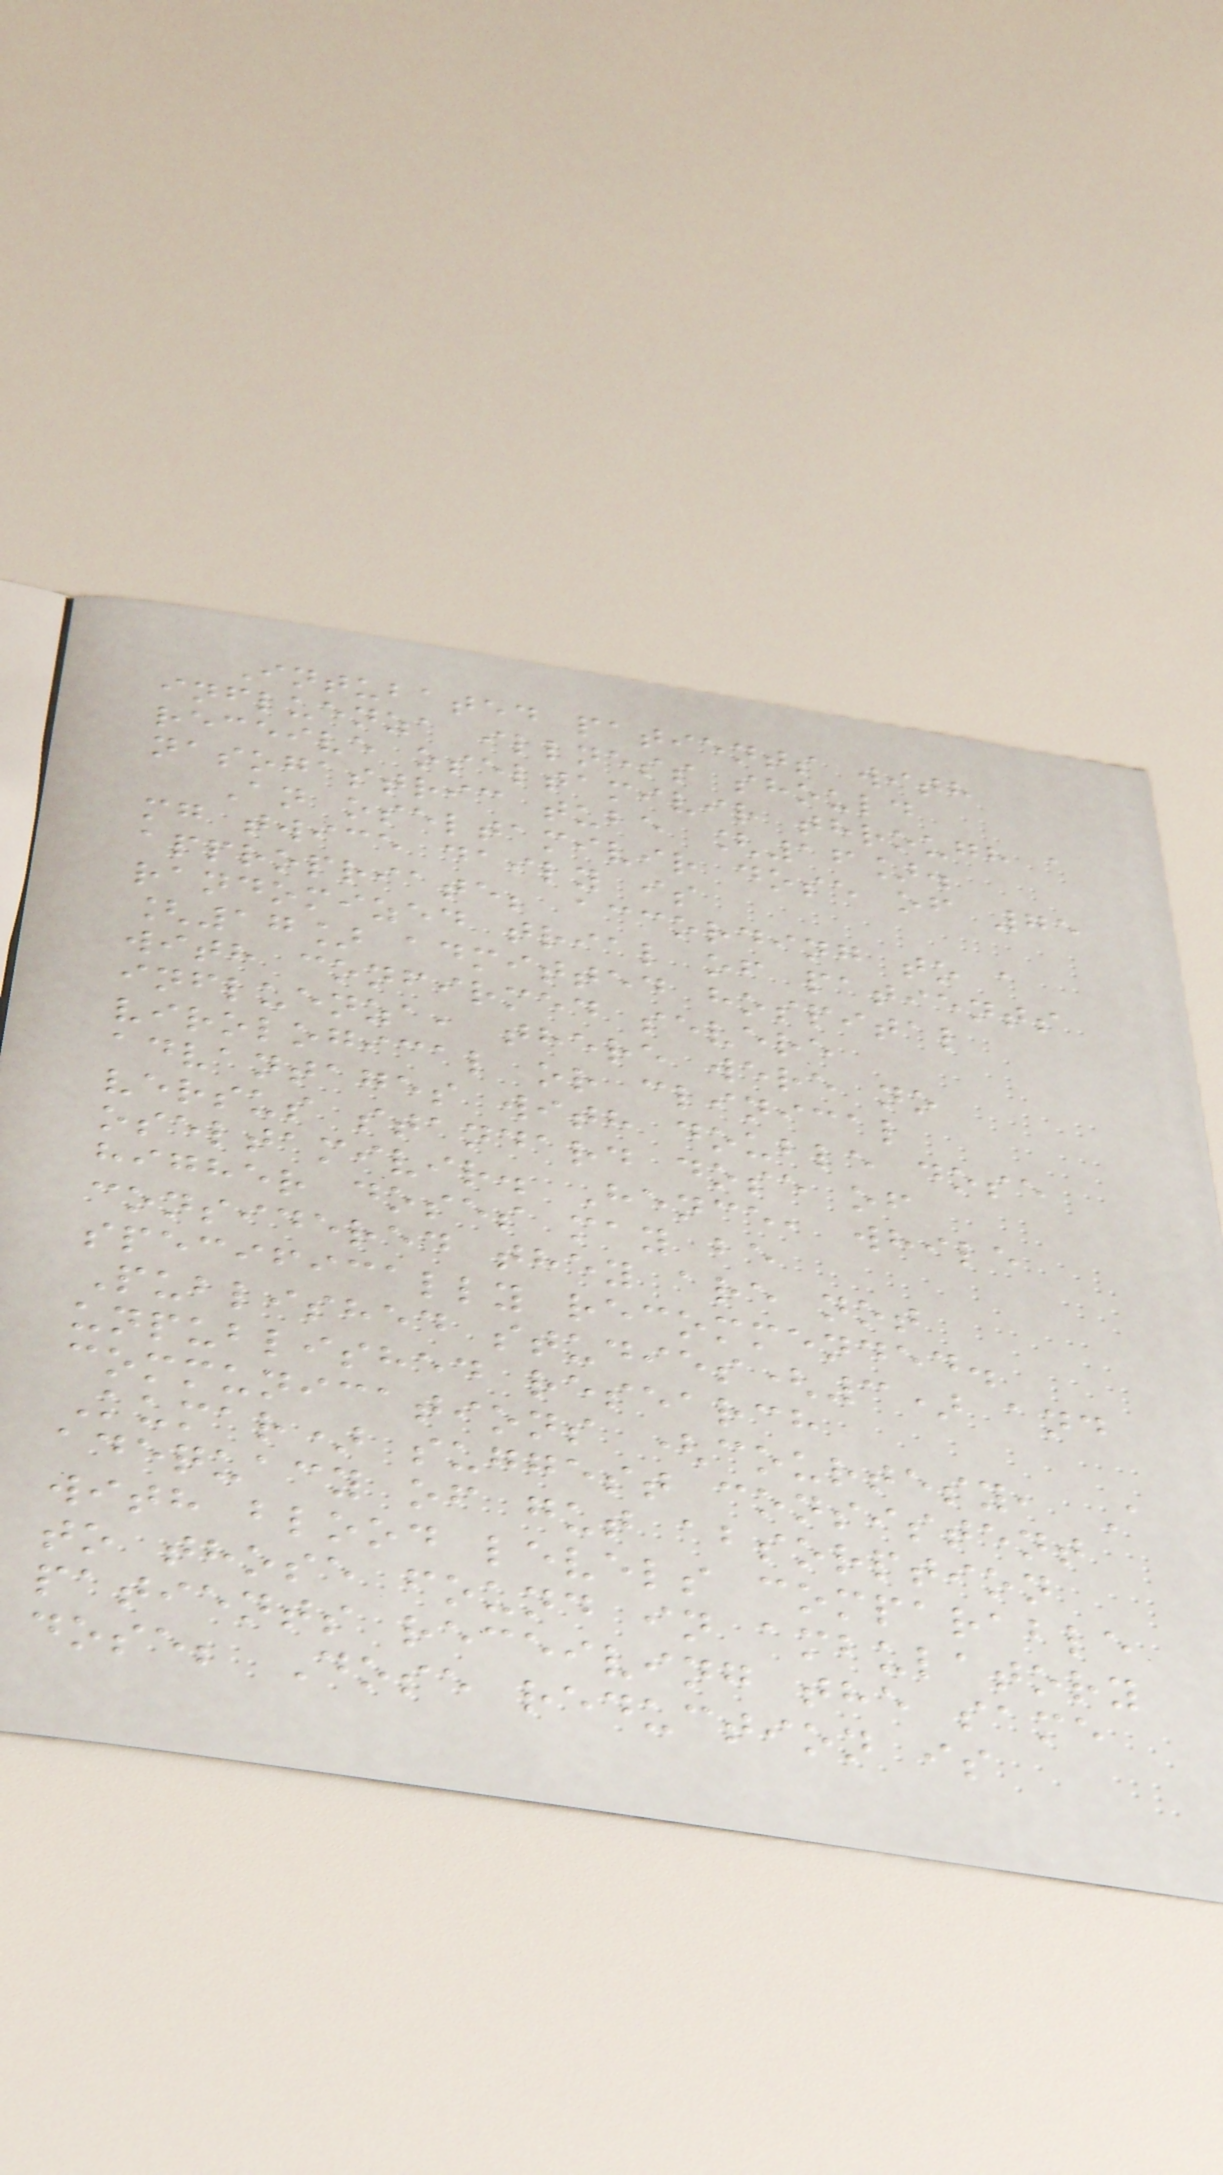Intubated patients with
influenza illness should
receive oseltamivir through a
nasogastric tube [16].
An oseltamivir dose of 75
mg twice daily is
appropriate; according to a
randomized trial of patients
[17] admitted hospital
with confirmed severe
influenza, there were no
virological or clinical
advantages with double dose
versus standard dose of
oseltamivir. Hence, while
higher doses may be
considered they are not
specifically recommended.
Published studies(3) and
unpublished research
communications (courtesy, A
Kumar) suggest consistent
adequacy of gut absorption
with blood levels comparable
to those found in ambulatory
patients receiving the same
dose; Dose reduction is
